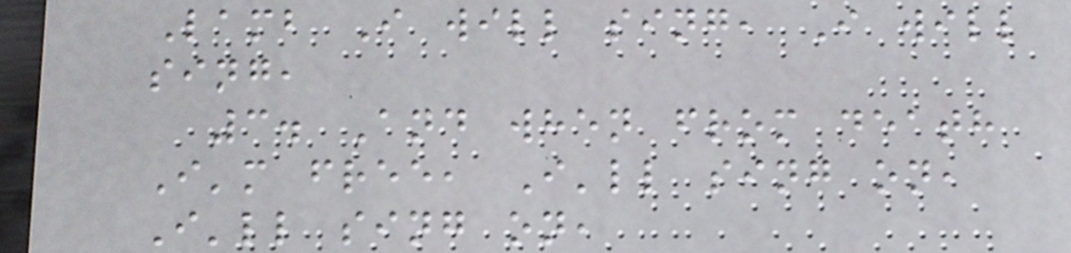Lamb I will sing, I will
sing,
3. And when from death
I'm free, I'll sing on,
I'll sing on,
